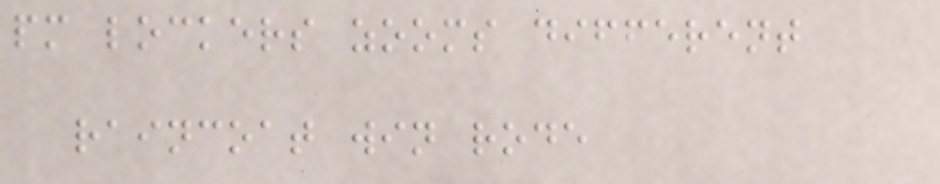pm lockers zooms different
raincoat win rode
